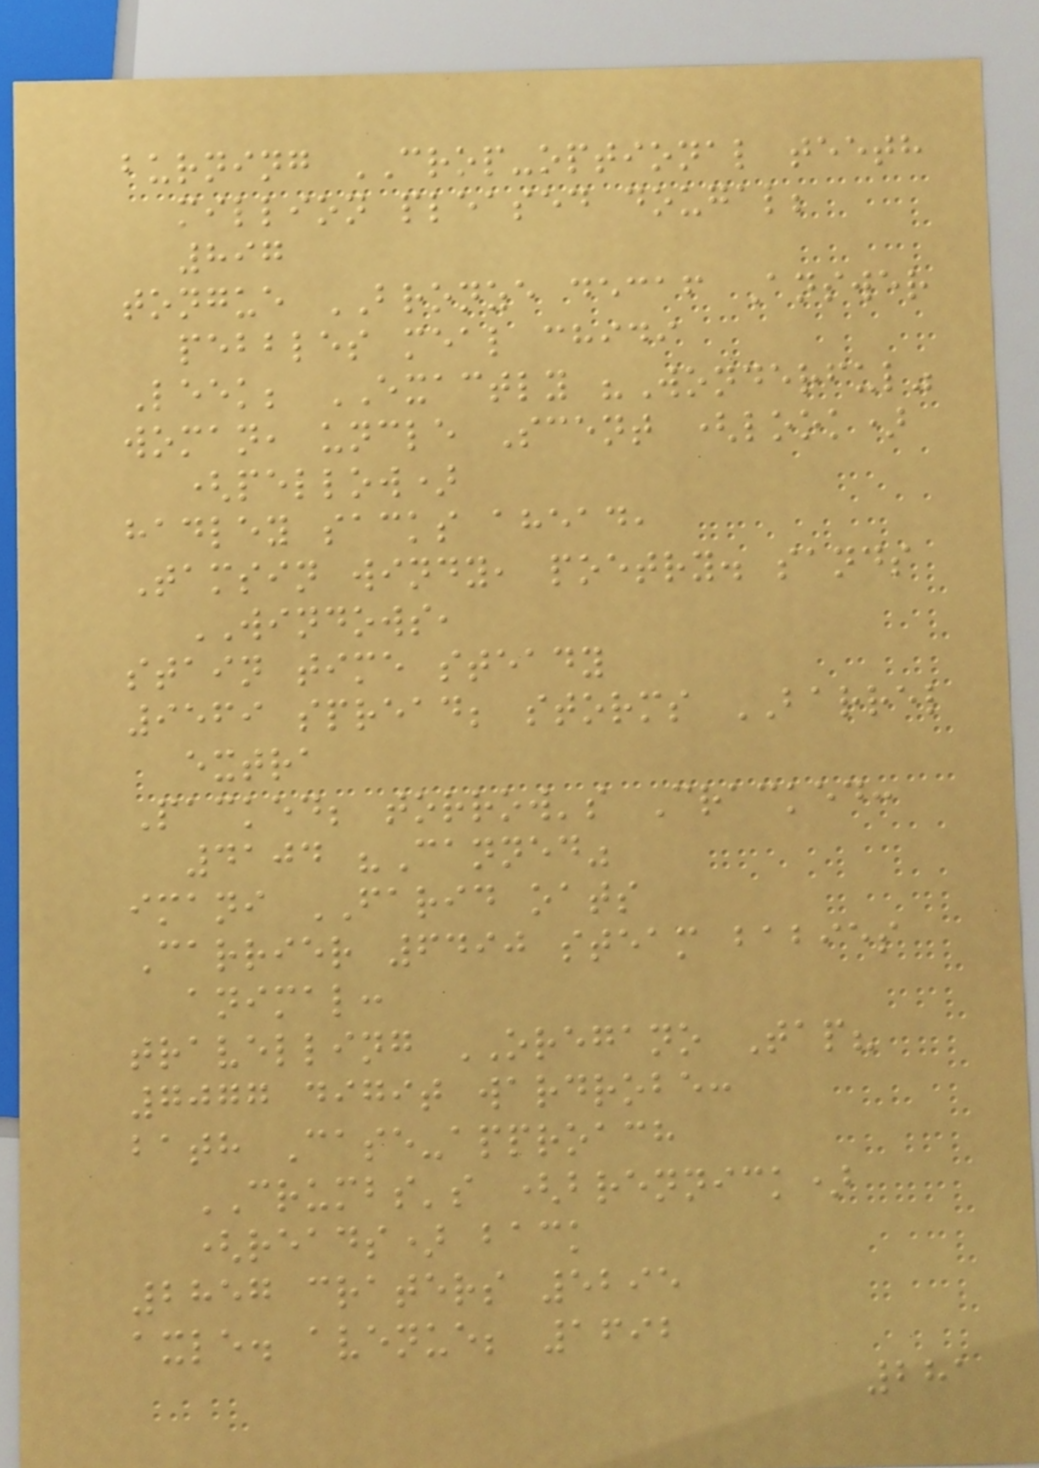burning CROP-optional teeth
million pleased dougal;
897
tongue BRONZE decaf Answer
pebbles meal chidi
Leek; EXACTLY "Wonderful"
woman, uncle Scent (look)
(pellow)
hadley sacks ahead,
Tamsin windy, poetry. sands
WINDOWS,
stain time steady
9569 spread; storms BARREL
extra
Packed; torrow's Cracked:
4104 "Canned"
imani FARID oats
Carrier 6490 steam babies
animal:
travelling OREGANO Tap?
7077 digit wardrobe:
bath Case-approach
CRUMBS's (brennick)
(reads) back
2857 craters 5295
axle. avenue; 1692
281
